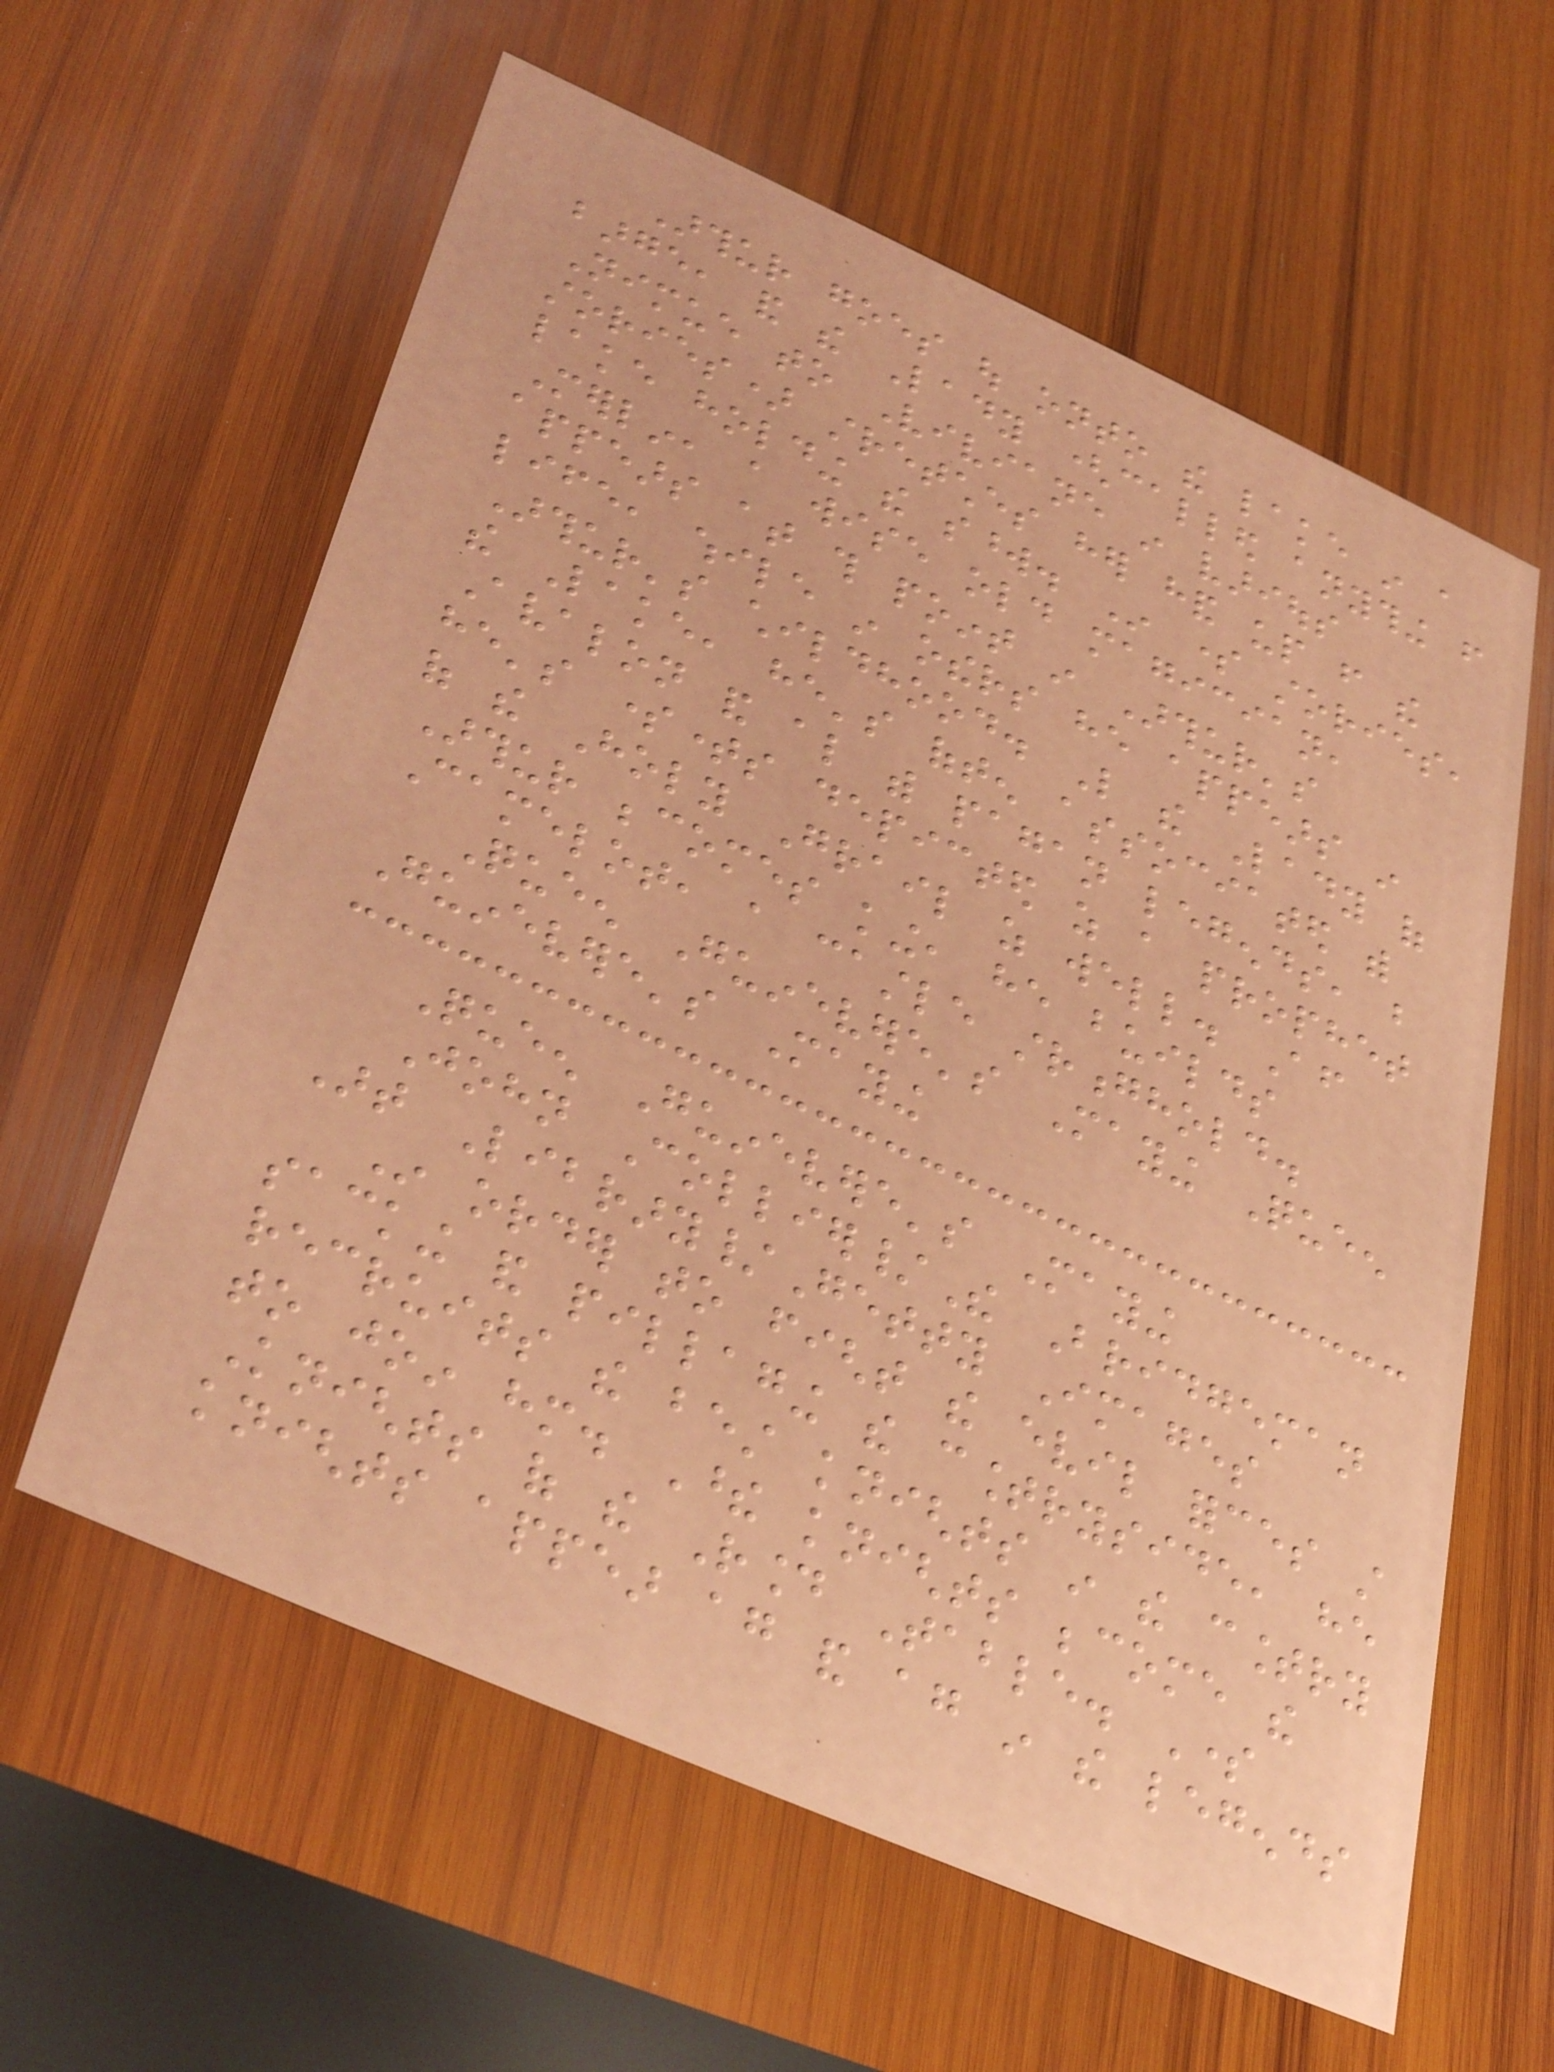Arthur goes out onto the lake in a
barge, and the Lady (called anything from
Nimue to Viviane in various
stories) stretches her hand up from the
lake holding the sword. In some stories,
Merlin, a wise old magician,
appears at this point in Arthur's
life, while in others he appears in
Arthur's childhood. Like the Lady of
the Lake, he's often associated with
Avalon and also with pagan legends, but
he's sometimes depicted as a prophet
of the Holy Grail as well. After
Arthur becomes king, he builds
Camelot, a castle stronghold.
Queen Guinevere's Maying Queen
Guinevere's Maying
Queen Guinevere's Maying
John Collier/The Bridgeman
Art Library/Getty Images
In order to fight the evil forces still
sacking and pillaging the countryside, he
recruits the best knights in the country
to join him. These knights become the
Knights of the Round Table. Some
knights appear again and again in the legends
